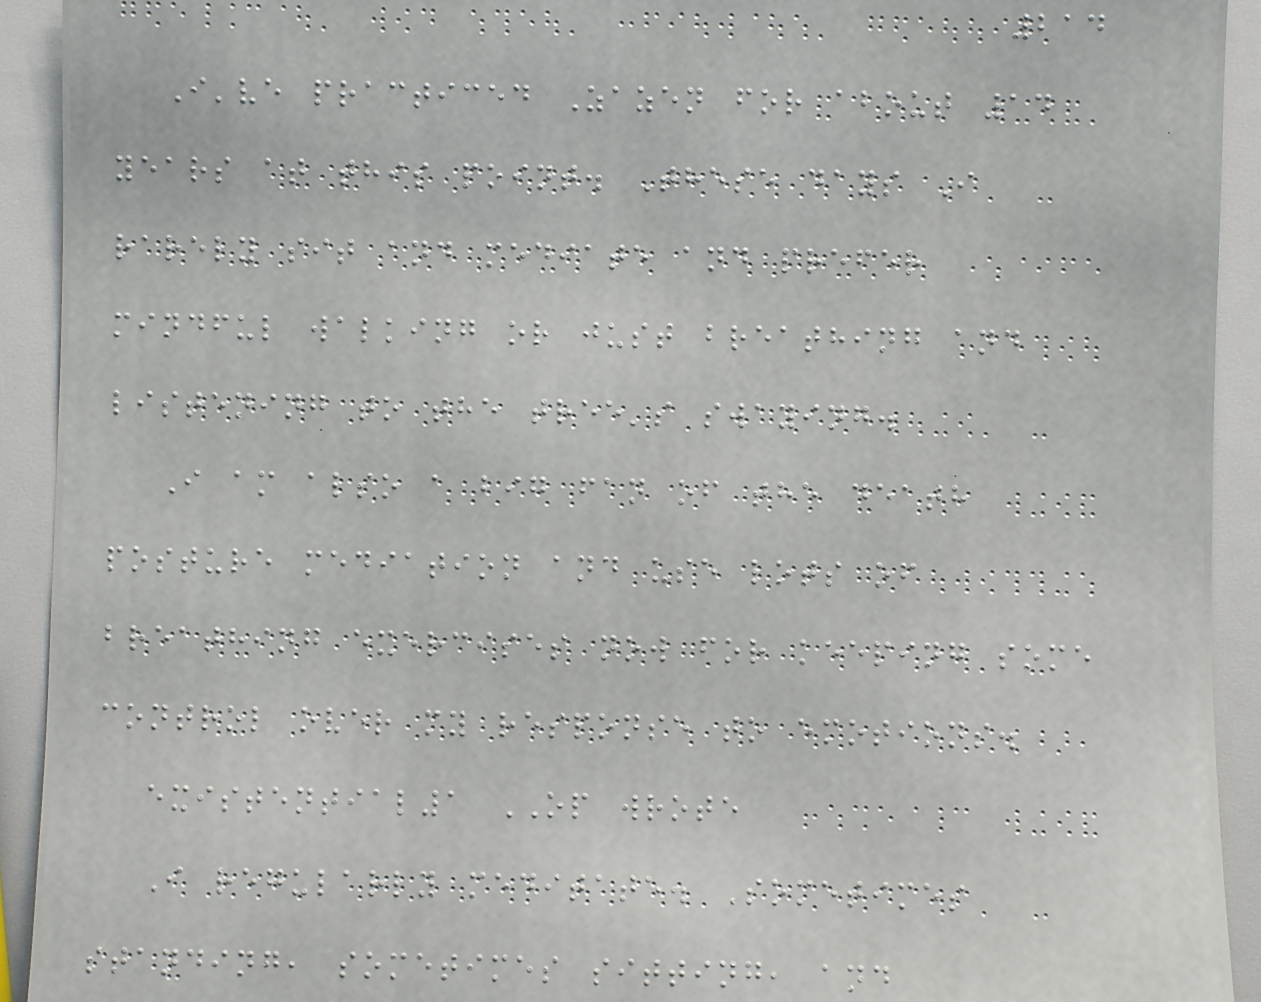214
I've practiced Zazen for about 14
years at this point. These days I
rarely sit and mediate and prefer
mindful walking or just breathing and
listening to the tree's swaying.
I am also a big fan of the death
posture mediation and use lots of
breathing exercises now for keeping some
control over my response to emotions.
existential1 OP wrote
I regularly meditate. Sometimes
standing, sometimes sitting, and
